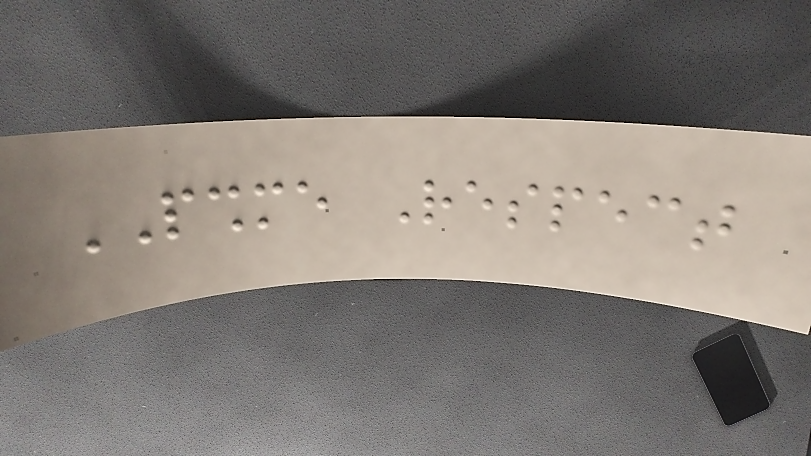PSHME Respect
